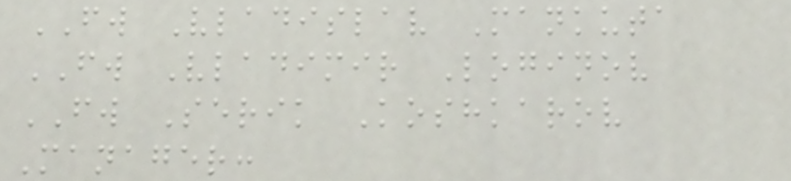FW Vladislav Mankuta
FW Vladimir Loginov
FW Serik Koshkarov
Manager:
